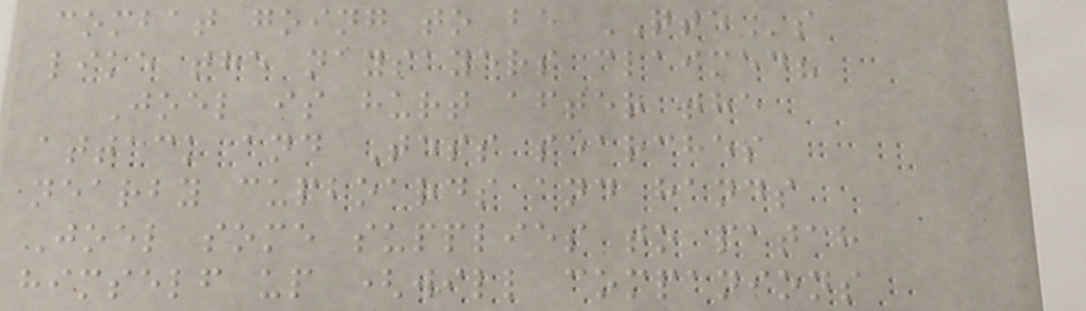combat going to be QTEs
like the naysayers claimed?
Joel is hurt after the
attack and Tess searches
nearby cupboards and hands
Joel some supplies to patch
himself up (will companions
